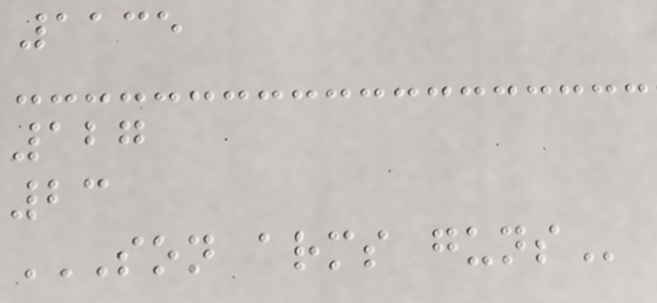1135
127
23
SON ARMS GUNS
